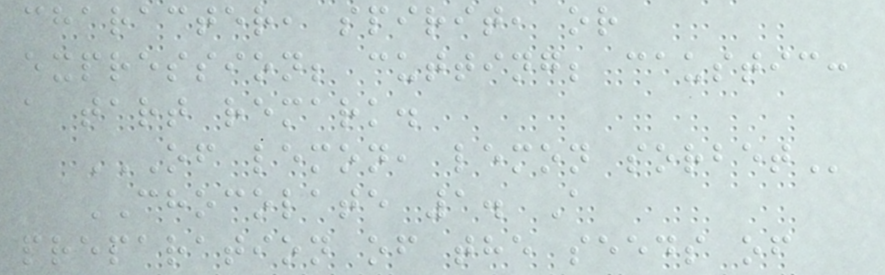character, spirit, or
expression; cutting; caustic:
a tart remark.
OF LEMON, LEMON SORBET
CHOCOLATE 1. A
preparation of the seeds of
